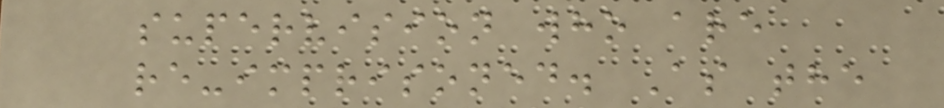supervision who are
re-imprisoned. As the
